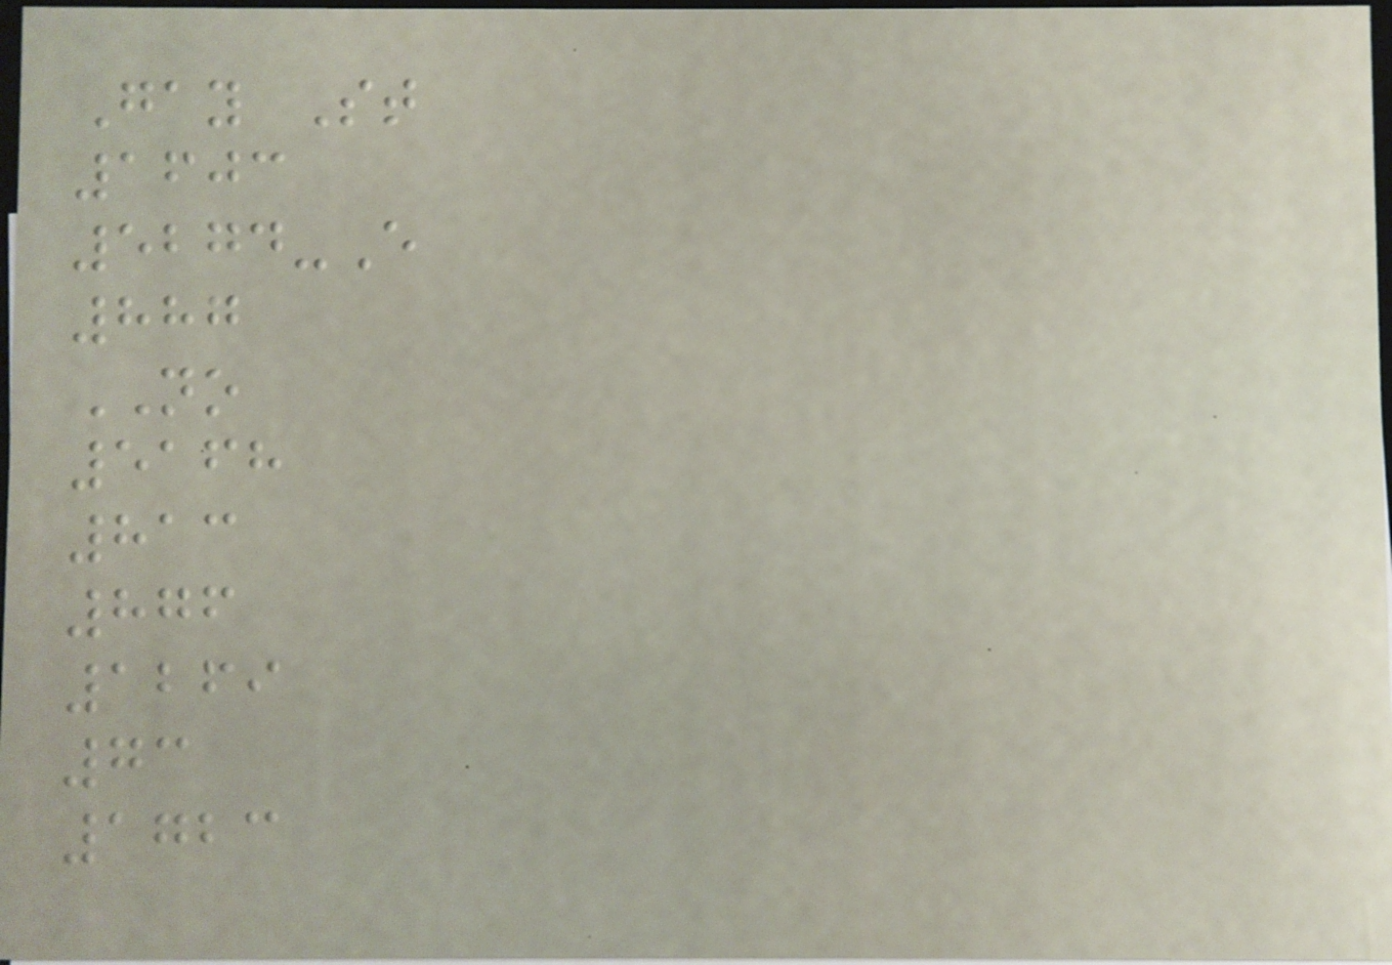Gay St
1603
5274-E
887
NO
5168
813
876
1269
73
1723
